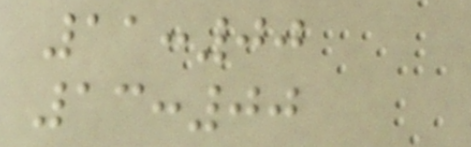11:00
13:00
